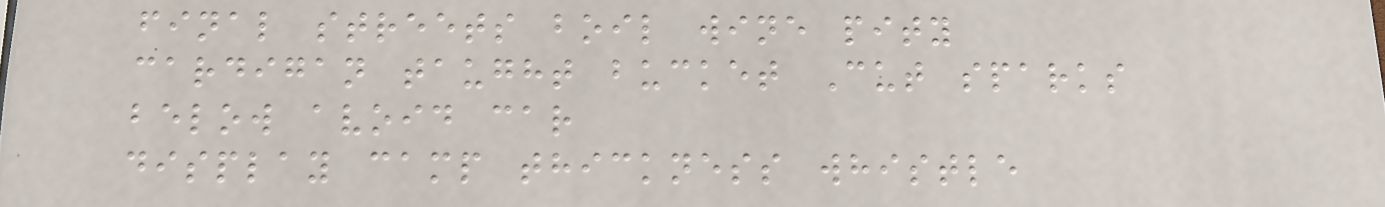final streets boil wine pity
cardigan taught bucket Cut sparks
below avoid car
display camp thickness whistle
